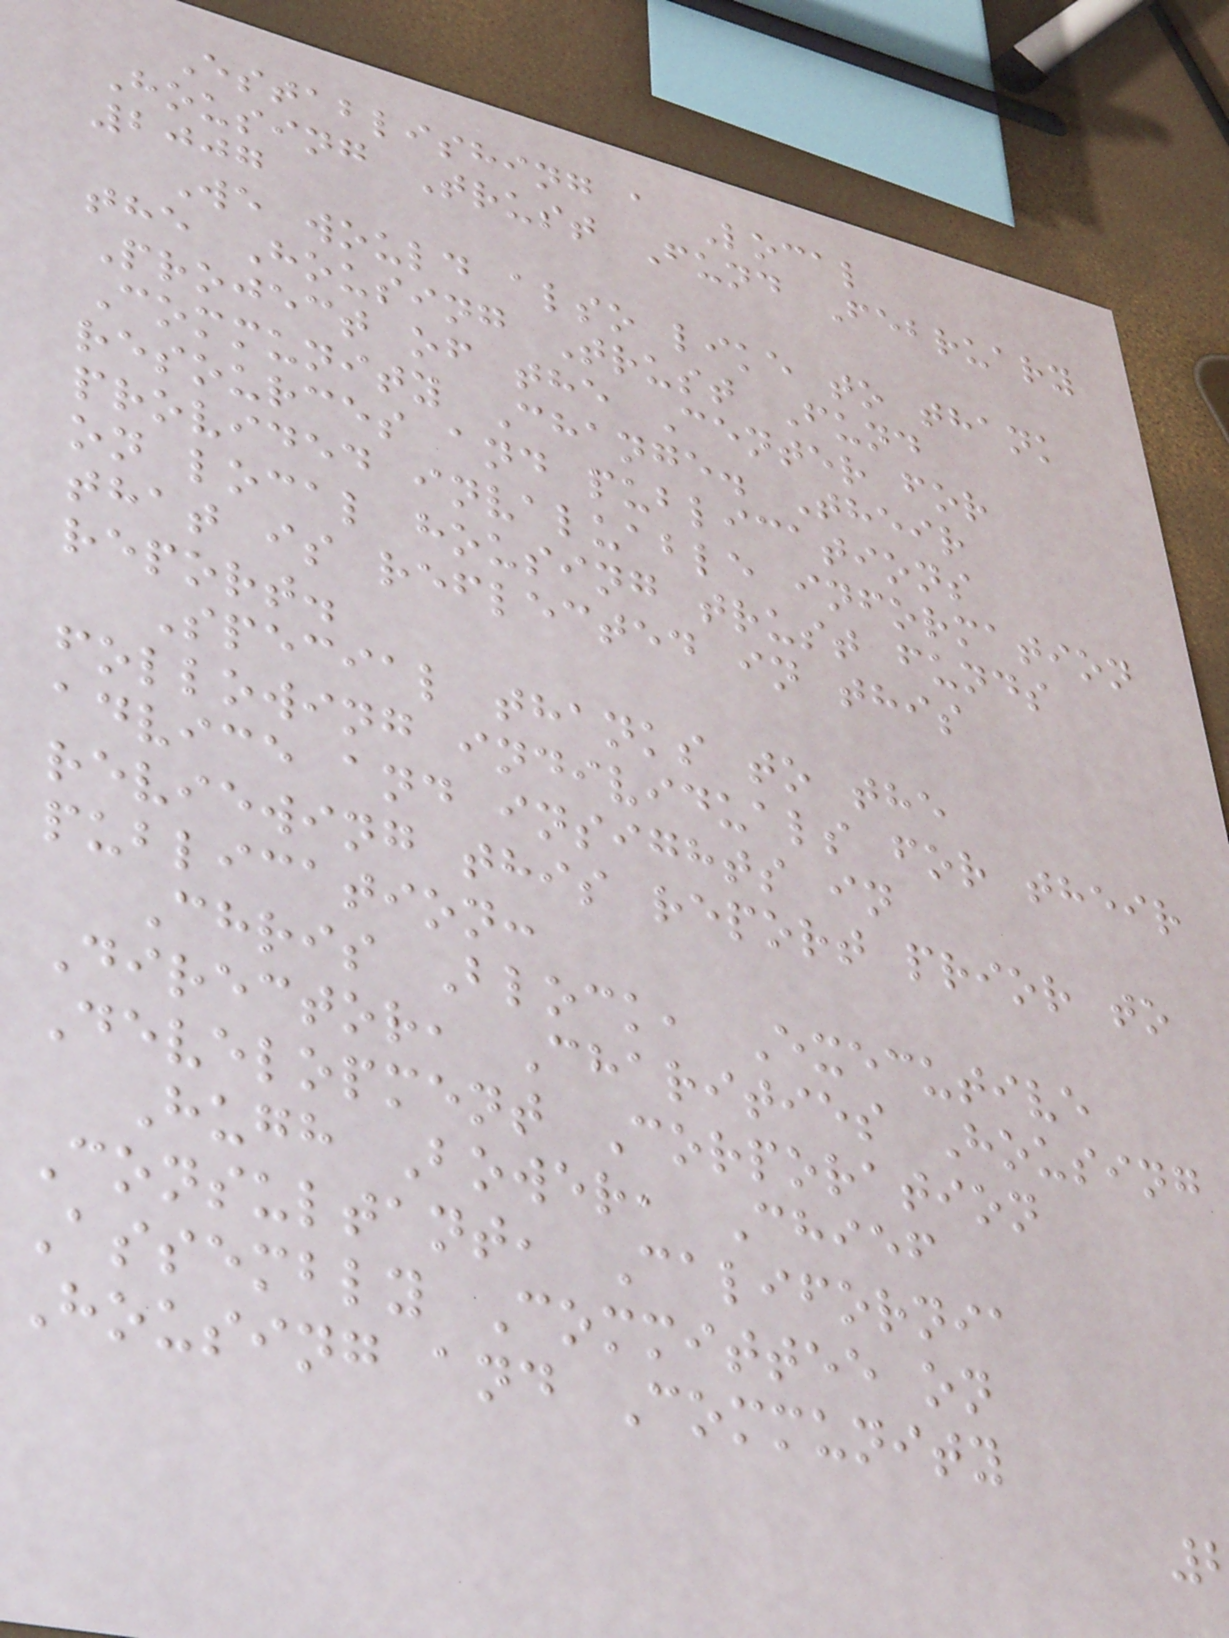Establishing a Local
Housing Trust Fund February
2007
We would also like to thank
the Housing Trust Fund
Project of the Center for
Community Change. Their
resources and publications
provided invaluable information
on local housing trust funds
that is reflected in this
report.
Special thanks to the
following individuals for their
advice and insights in
reviewing this report prior to
publication:
Chris Block, Executive
Director, Charities Housing
Development Corporation
Hugh Bower, Chief
Consultant, California
Assembly Committee on
Housing and Community
